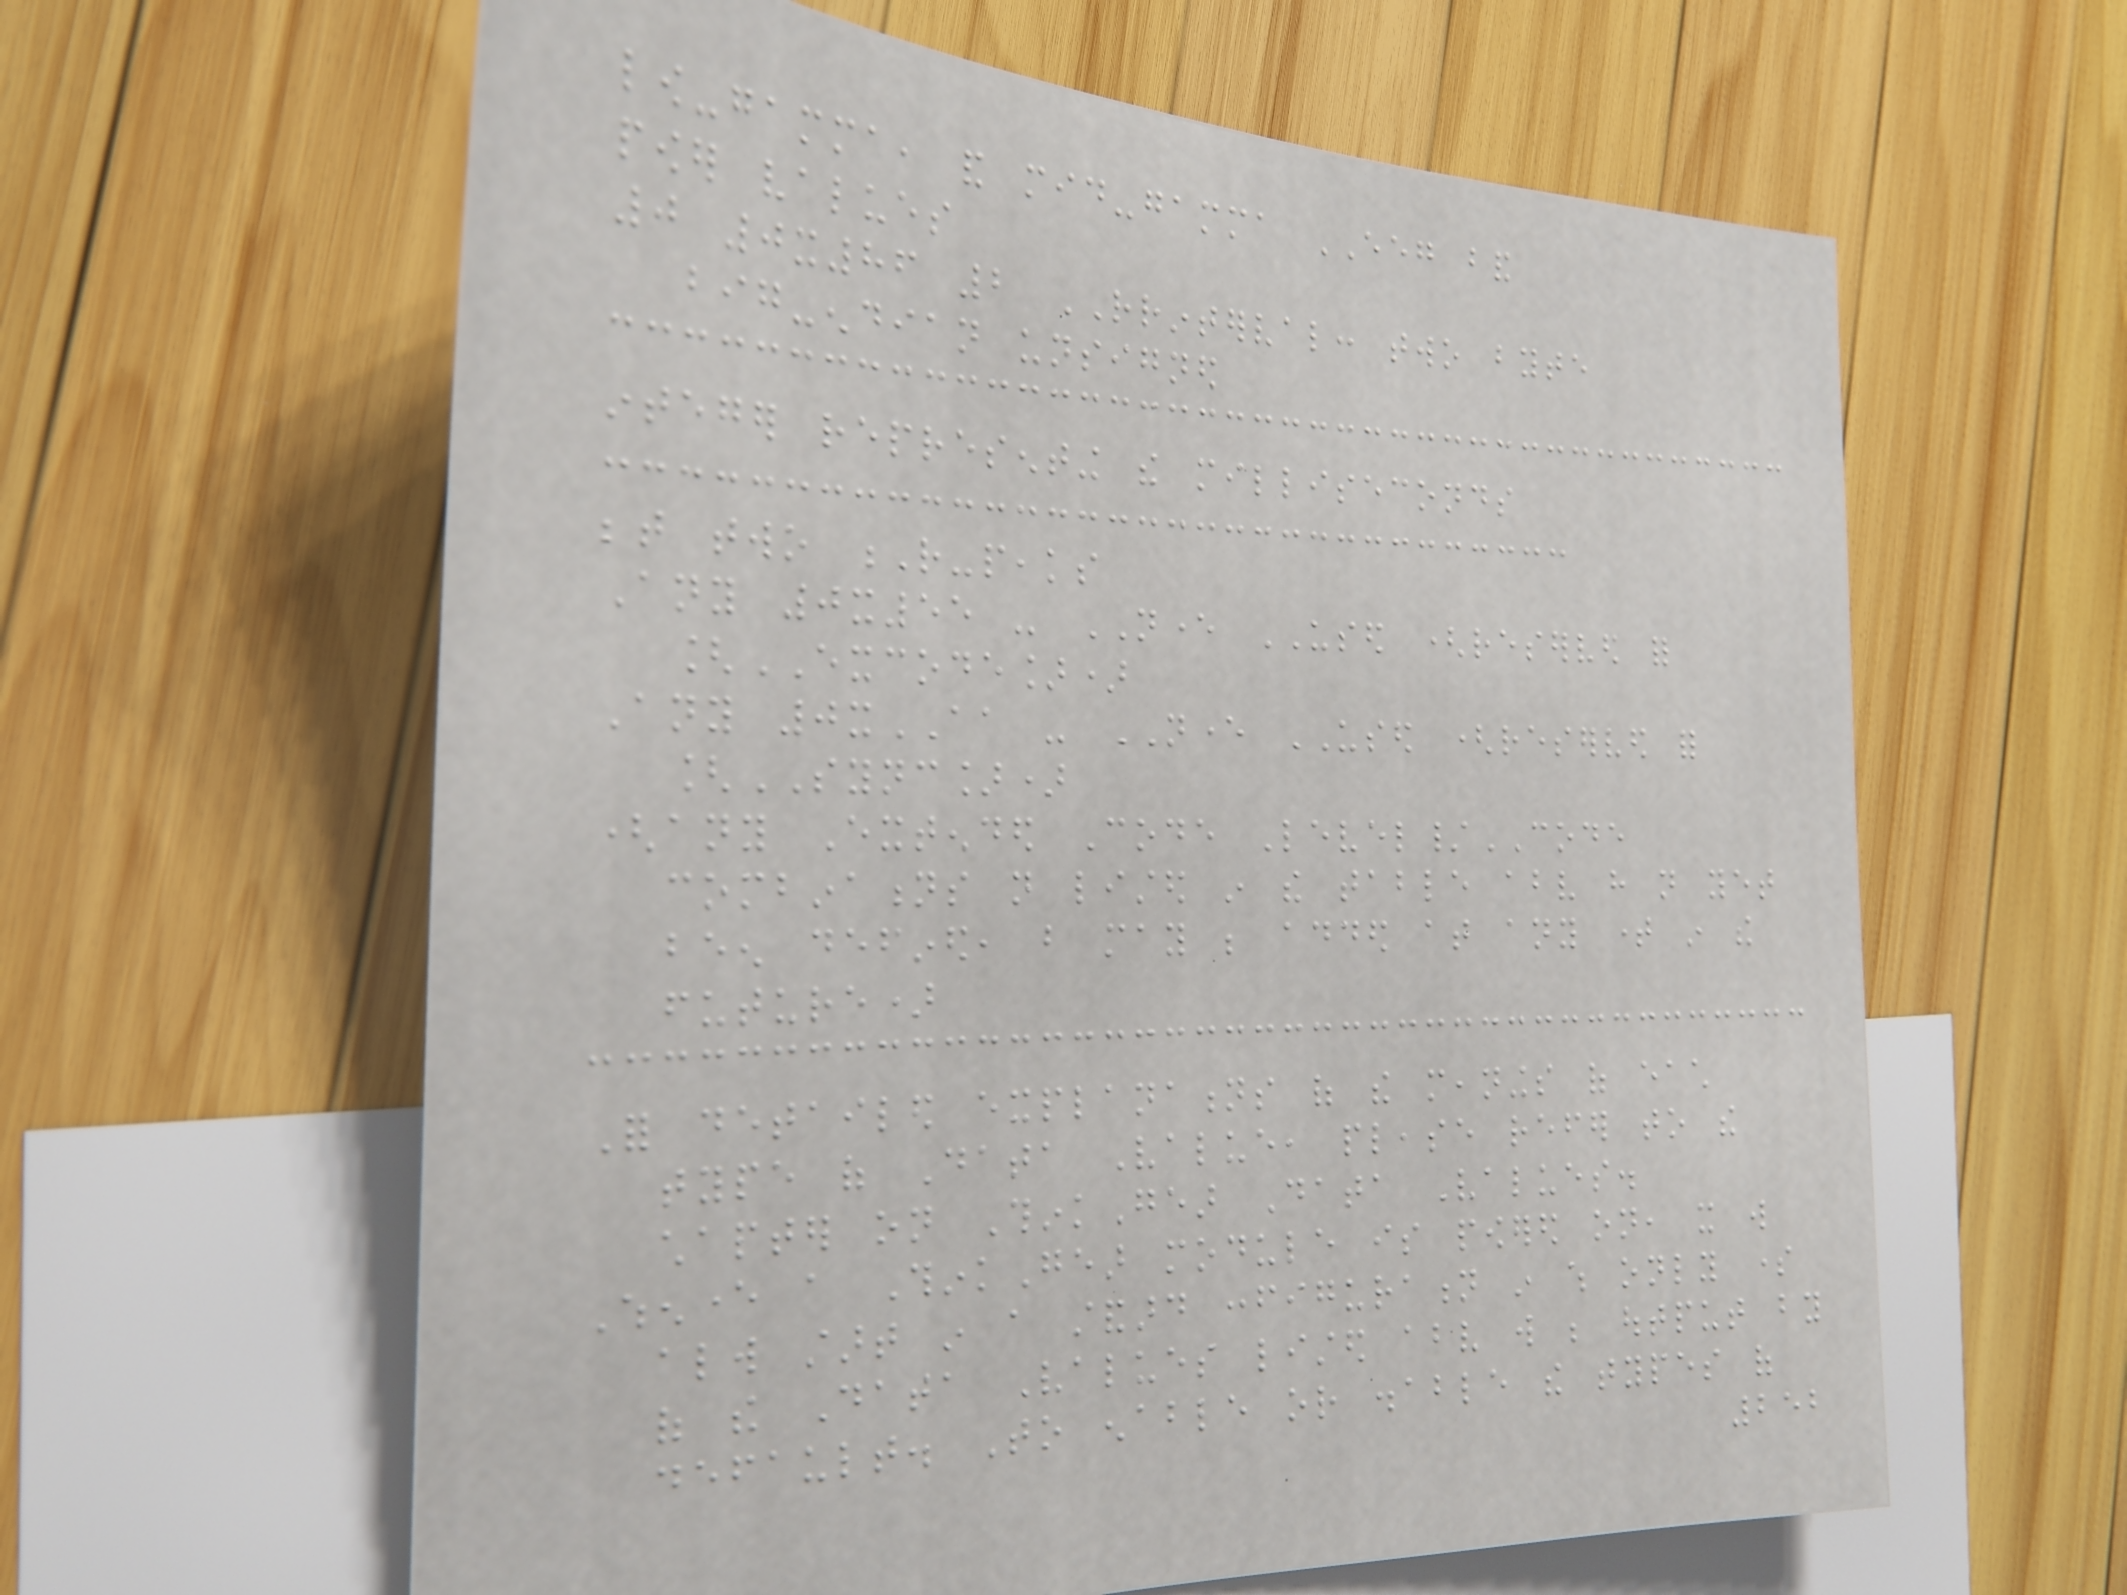low-gamma, and mid-gamma EEG band
power values
0 0x86 2 RRINTERVAL: two byte
big-endian unsigned
integer representing the milliseconds
between two R-peaks
Any 0x55 - NEVER USED (reserved for
[EXCODE])
Any 0xAA - NEVER USED (reserved for
[SYNC])
(any Extended Code Level/CODE
combinations not listed in the table above have not yet
been defined, but may be added at any time in the
future)
For detailed explanations of the meanings of each
type of Data Value, please refer to the
chapter on ThinkGear Data Values.
Whenever a ThinkGear module is powered on, it will
always start in a standard configuration in which only some
of the Data Values listed above will be output by
default. To enable or disable the types of
252
